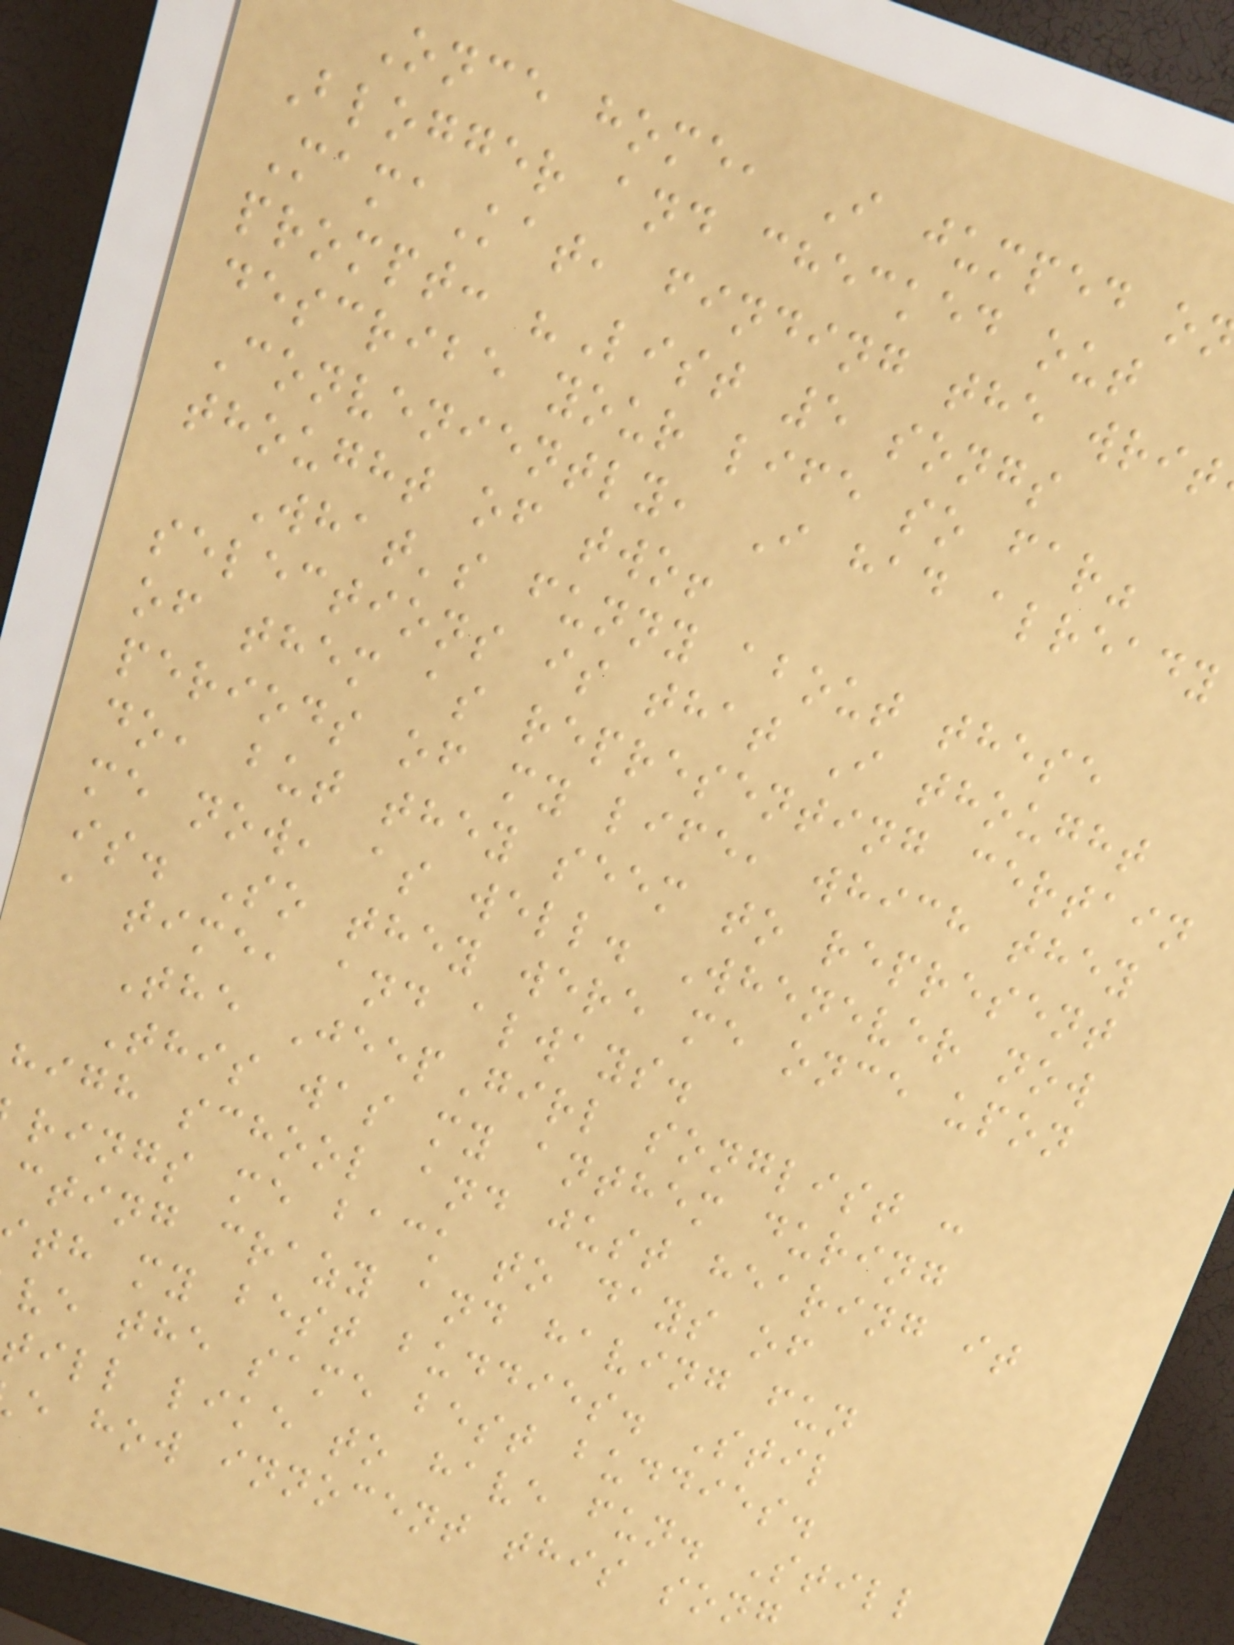Once home, I jumped o
Blogger and checked out
MamaKat, finding the writ
prompt: "List 5 songs
describe your life so far"
Conveniently, I had already
thought of two!
What's funny about these
selections is that I thought
of them as representing certain
periods of my life, which they
do, but they seem to represent
me now, as well. Whenever now
is. So they were me once upon
a time, and always.
The JeepGirl songlist :
This was my anthem during
high school and just hearing it
rings me back to days of
cting crazy and having fun
th my best buddies. Stil
ve the same best buddies.
till like to have fun. Still
e how innocent this song
